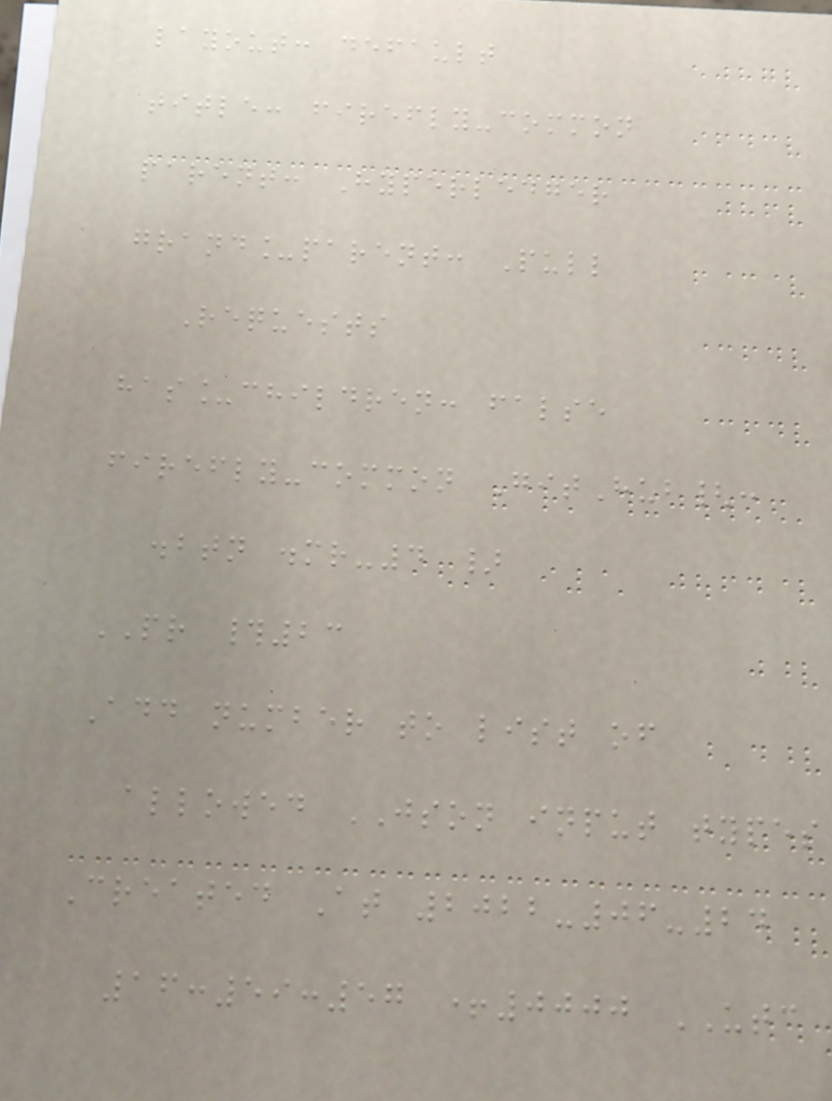layout: default
title: firefly-common
parent: Hyperledger
grand_parent: Pull
Requests
has_children: false
firefly-common GitHub{:
.btn .mr-4 }
PR #23
Add number to list of
allowed JSON input types
Created At 2022-06-24
16:59:57 +0000 UTC
